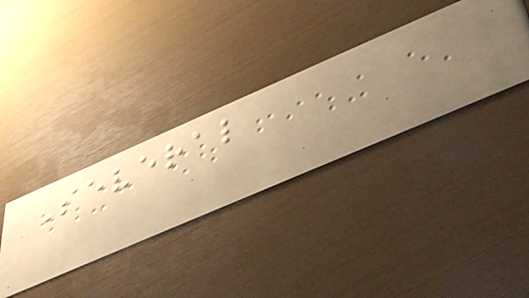Several
